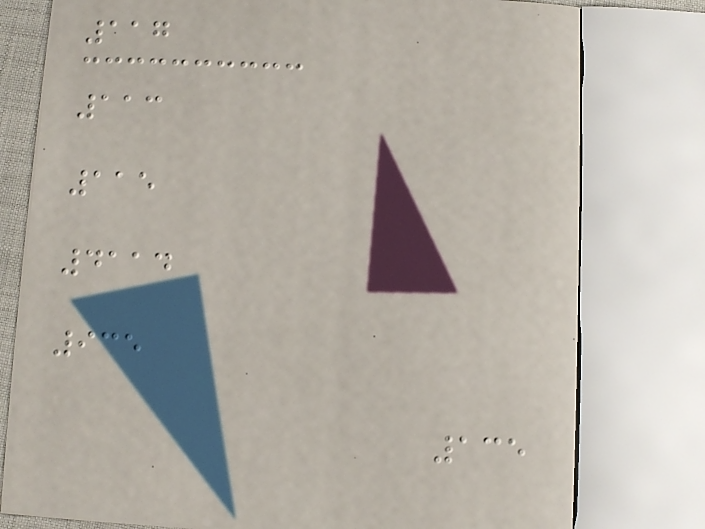117
113
115
4114
935
135
